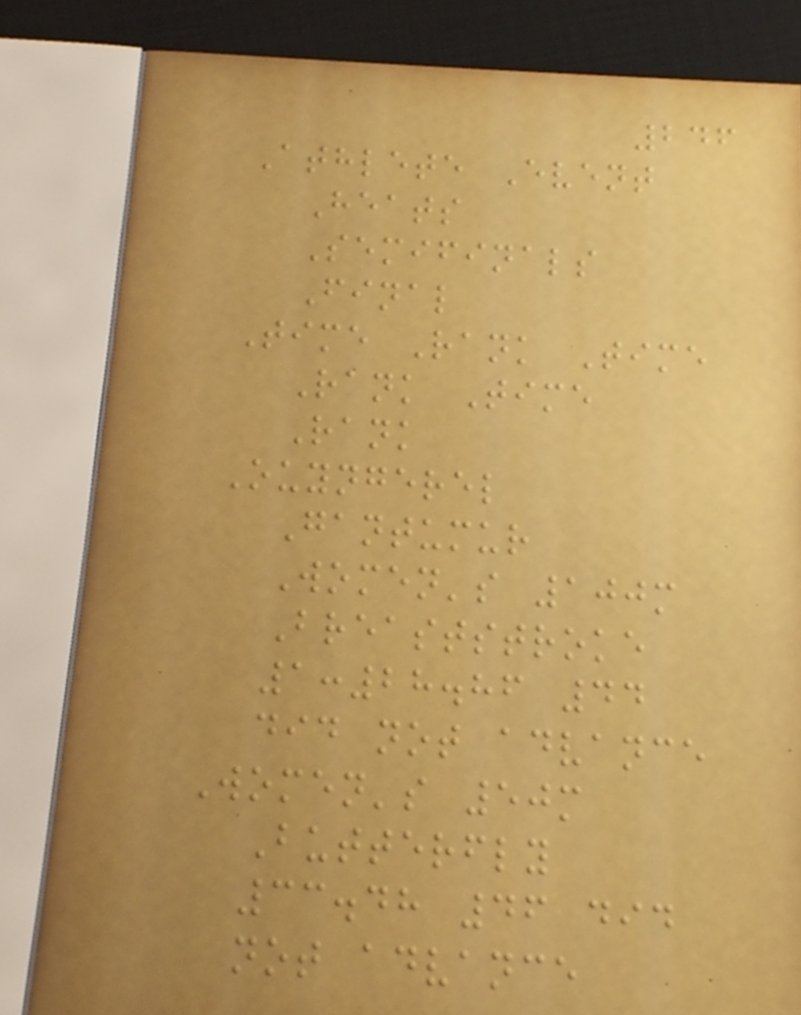246
Athlete Event
Heats
Semifinals
Final
Time Rank Time
Rank Time
Rank
Ouyngerel
Gantumur
Women's 100m
Breaststroke
1:28.86 44
did not advance
Women's 50m
Butterfly
33.48 46 did
not advance
